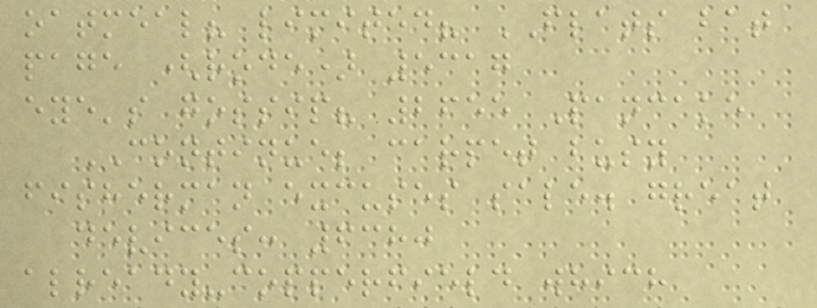oatmeal? limited? FLATS bat
page (rode) 5317
eye's gossip? 2655 Pancake
CONTINUE; carpet busy
fisherman excuses sale. great
devices: 6380
already-copperfield which
